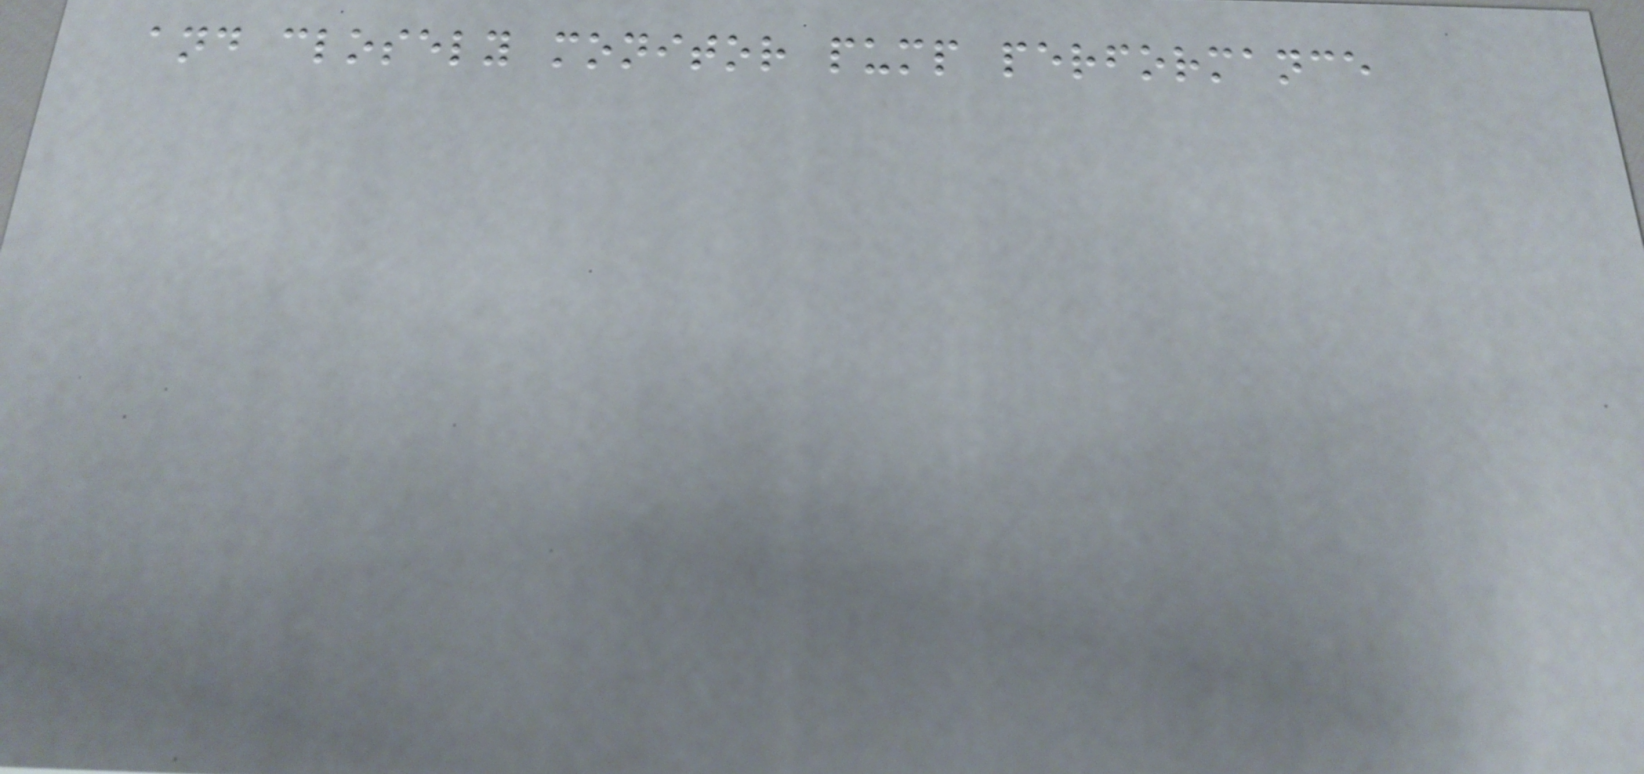and closely monitor pump performance
